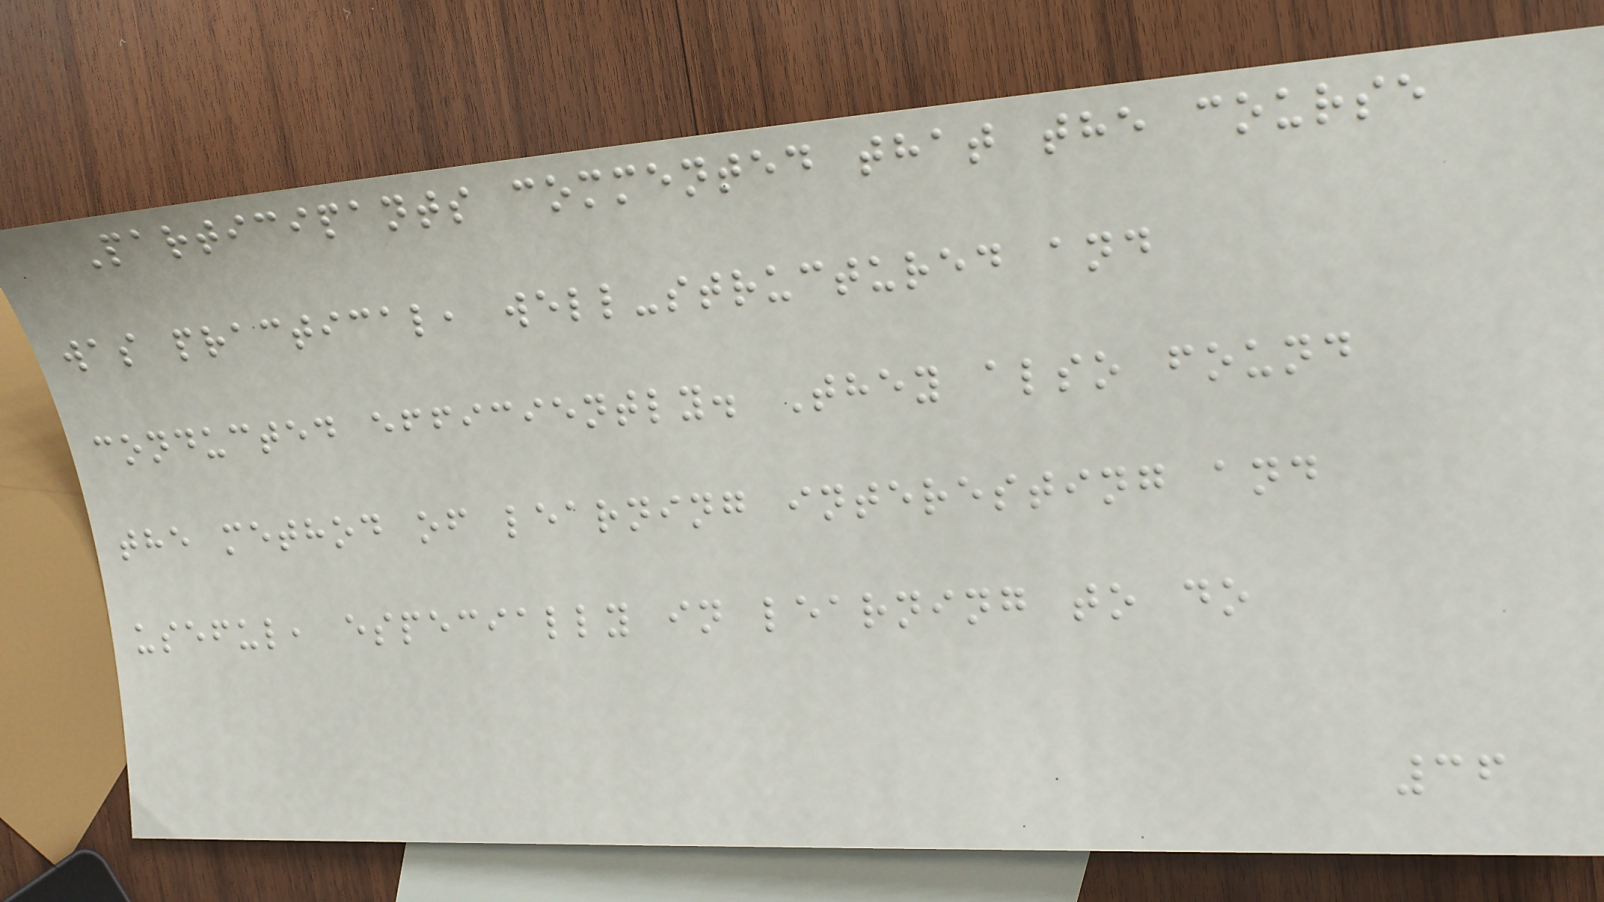Participants commented that the course
was practical, well-structured and
conducted efficiently. They also found
the method of learning interesting and
useful, especially in learning to do
36
